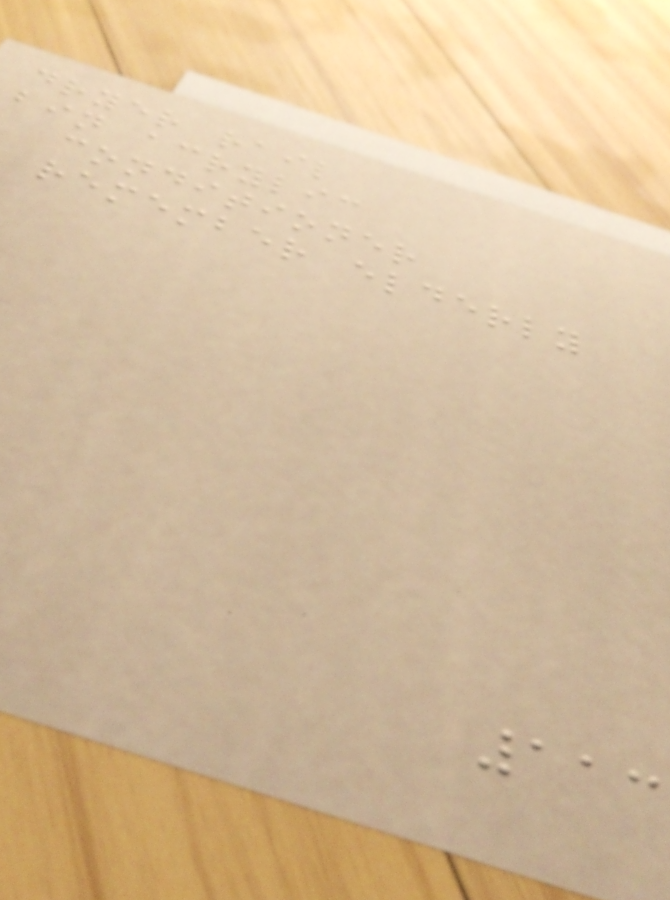dryer rail
bin acrylic
conditioner
remember elderly
113
